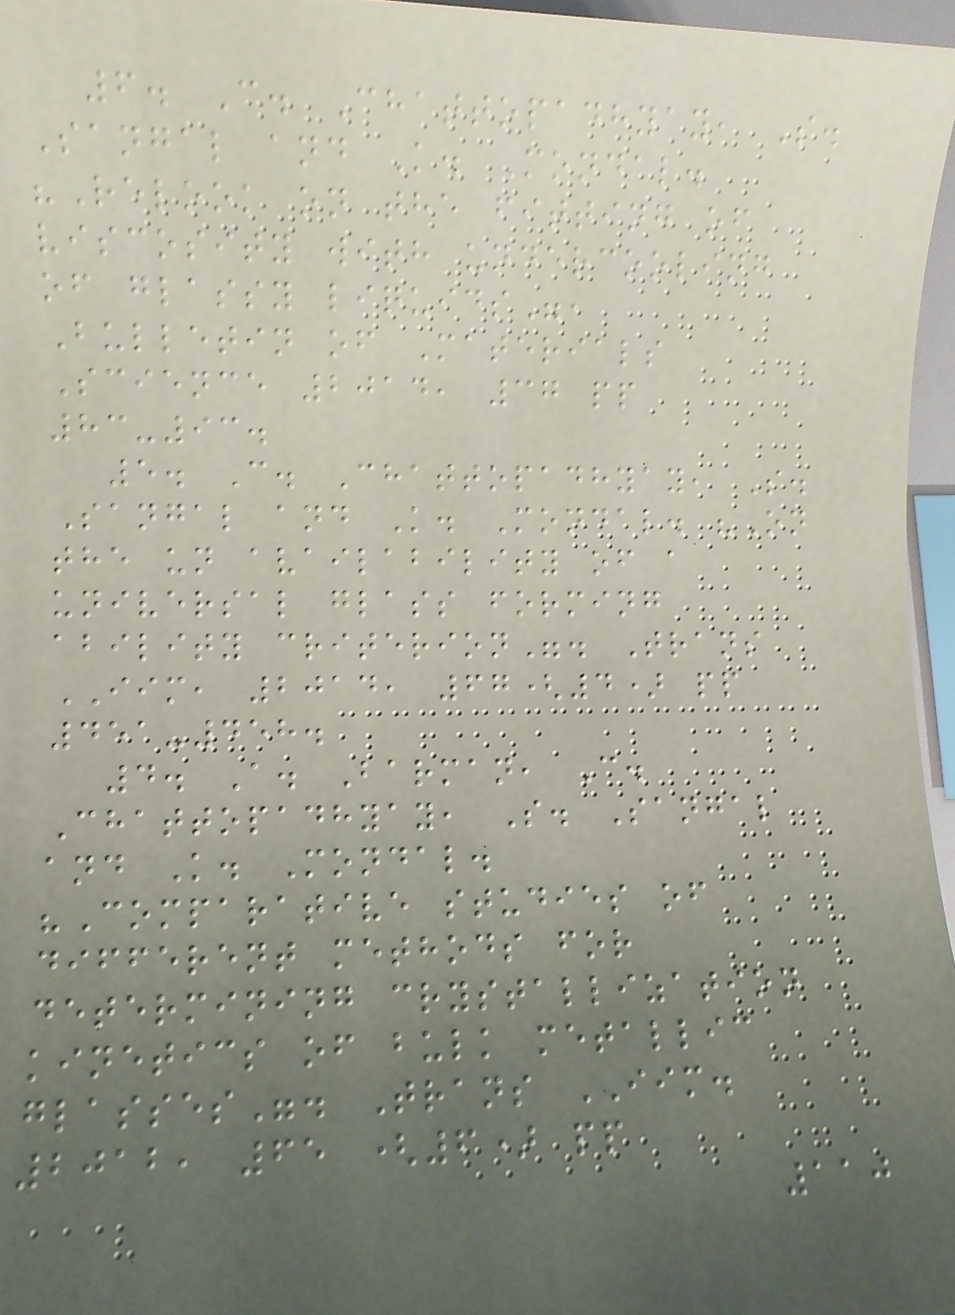6. C. Chattopadhyay, S.
Sangal and K. Mondal.
"Relook on the fitting of
viscosity with undercooling
of glassy liquids",
Bulletin of Materials
Science 2014, 37 pp
83-93.
5. C. Chattopadhyay, S.
Sangal and K. Mondal. "On
the un availability of a
universal glass forming
ability criterion". Trans
IIM, 2014, 67(4) pp
451-458.
4. A. Barman, C.
Chattopadhyay, S. Sangal
and K. Mondal.
"Comparative studies of
different methods for
determining crystallization
kinetics of bulk metallic
glasses". Trans IIM.
2012, 65 (6) pp
110
